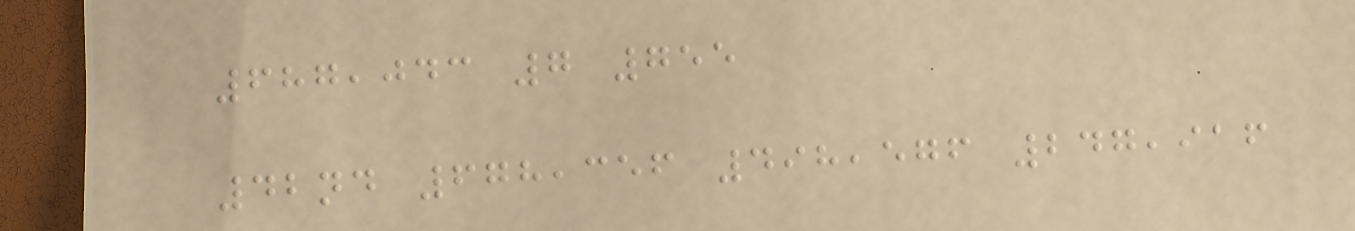687,043 7 755
42nd 678,356 498,576 247,916
